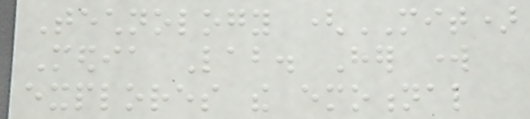Technology (MIT)
Media Lab. Her work
explores the emotional
